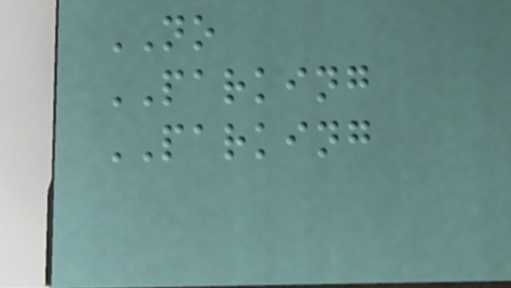NO
PARKING
PARKING
